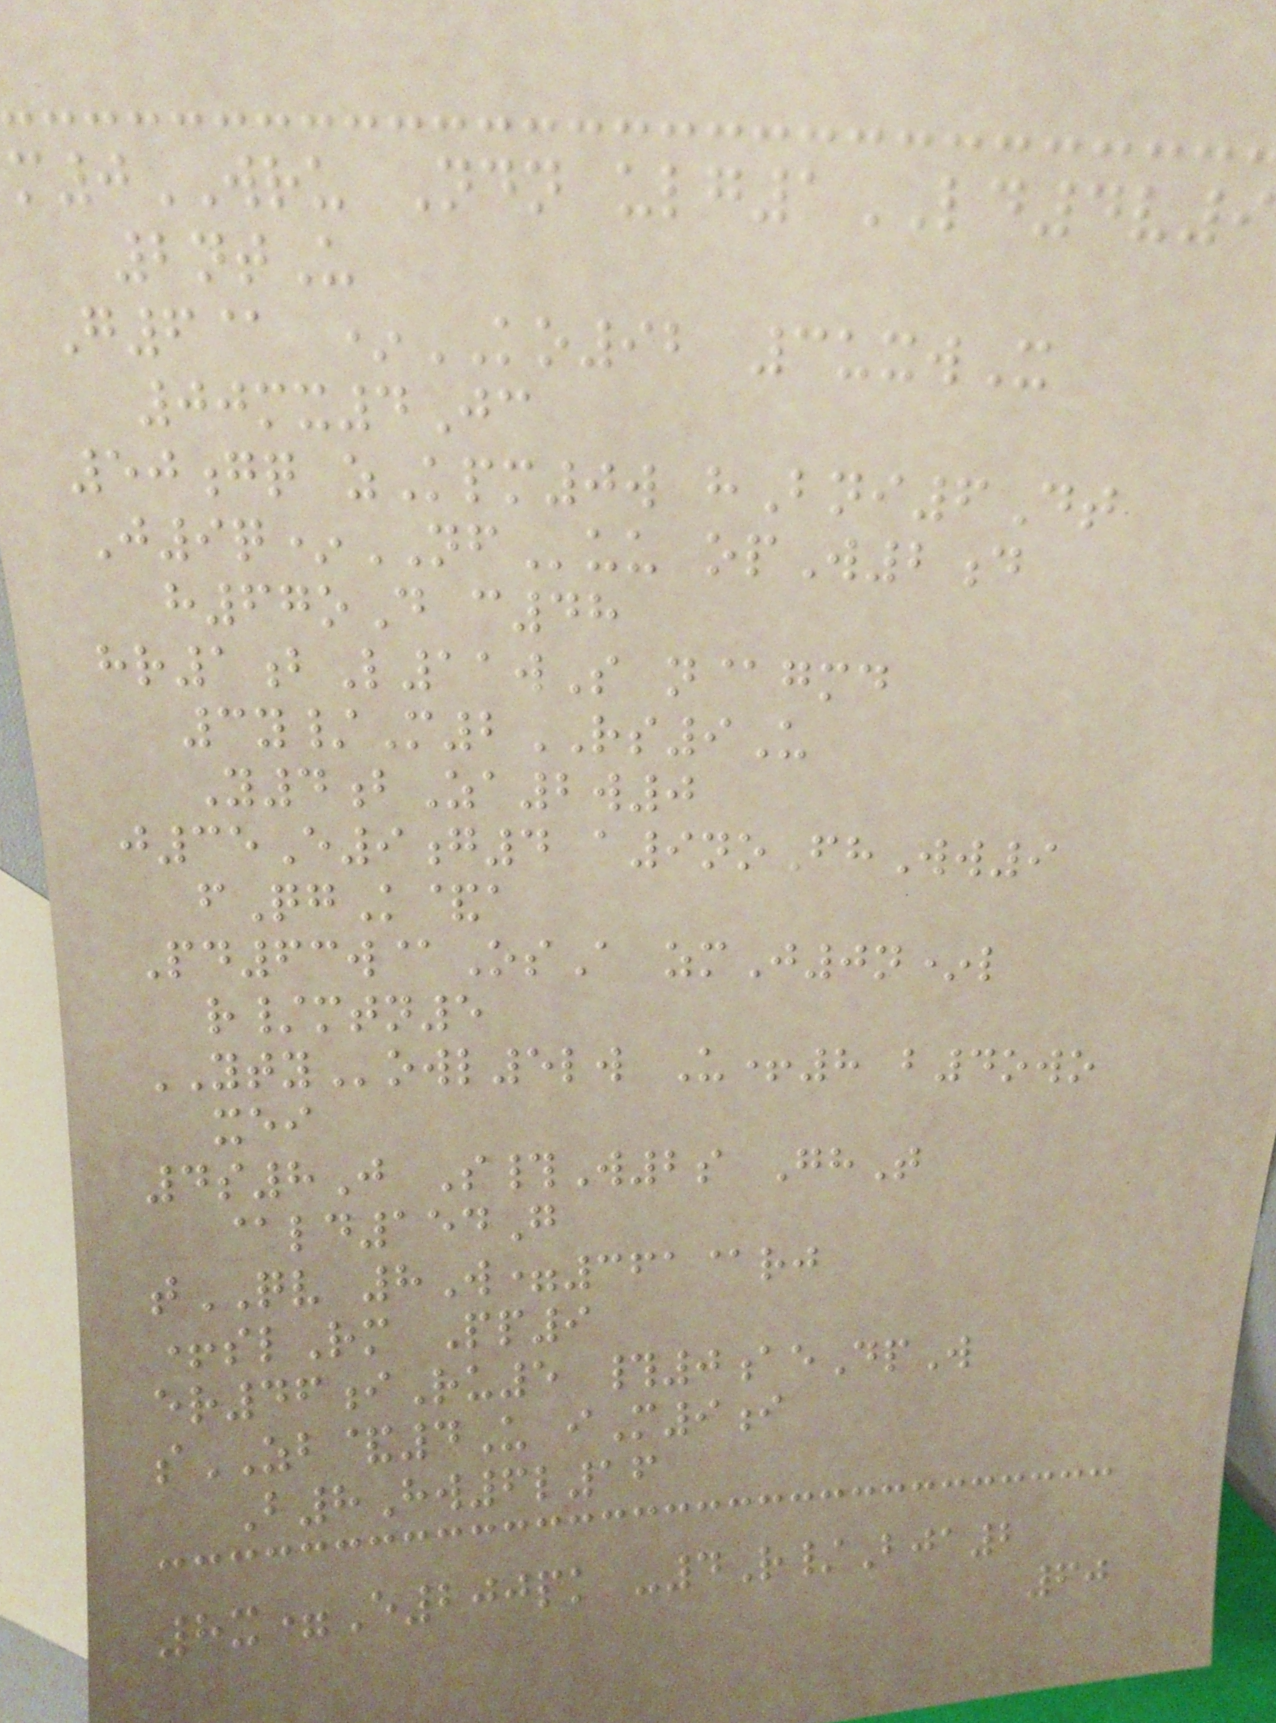m0WRU Ndn ulg1LD4v9
2ntU
G6@ *KO92 3uxwX
00mx4Jc
50gq zKpm0w hBni6Dt
J9q*NFuu opW2d
h67oD c48
hr1bL11wS n@gmd
3y/M2RS9U
Y4bZa2w0
j35E9g4 a9noFhWw9
fQgK&a
Pd63w@OsA zmJ0n*l
r/mtn5
YTYowl5lw U+8 b4owo
xei
4s8J S#W2s GhT
@ld154G
tQV 8W=361@rj
+slRm Pp9
er46iRu5 #0aeDpW
sZB&4U iM9i
B8Hw6l16
8x=E200pk -4R/Bja2
60
